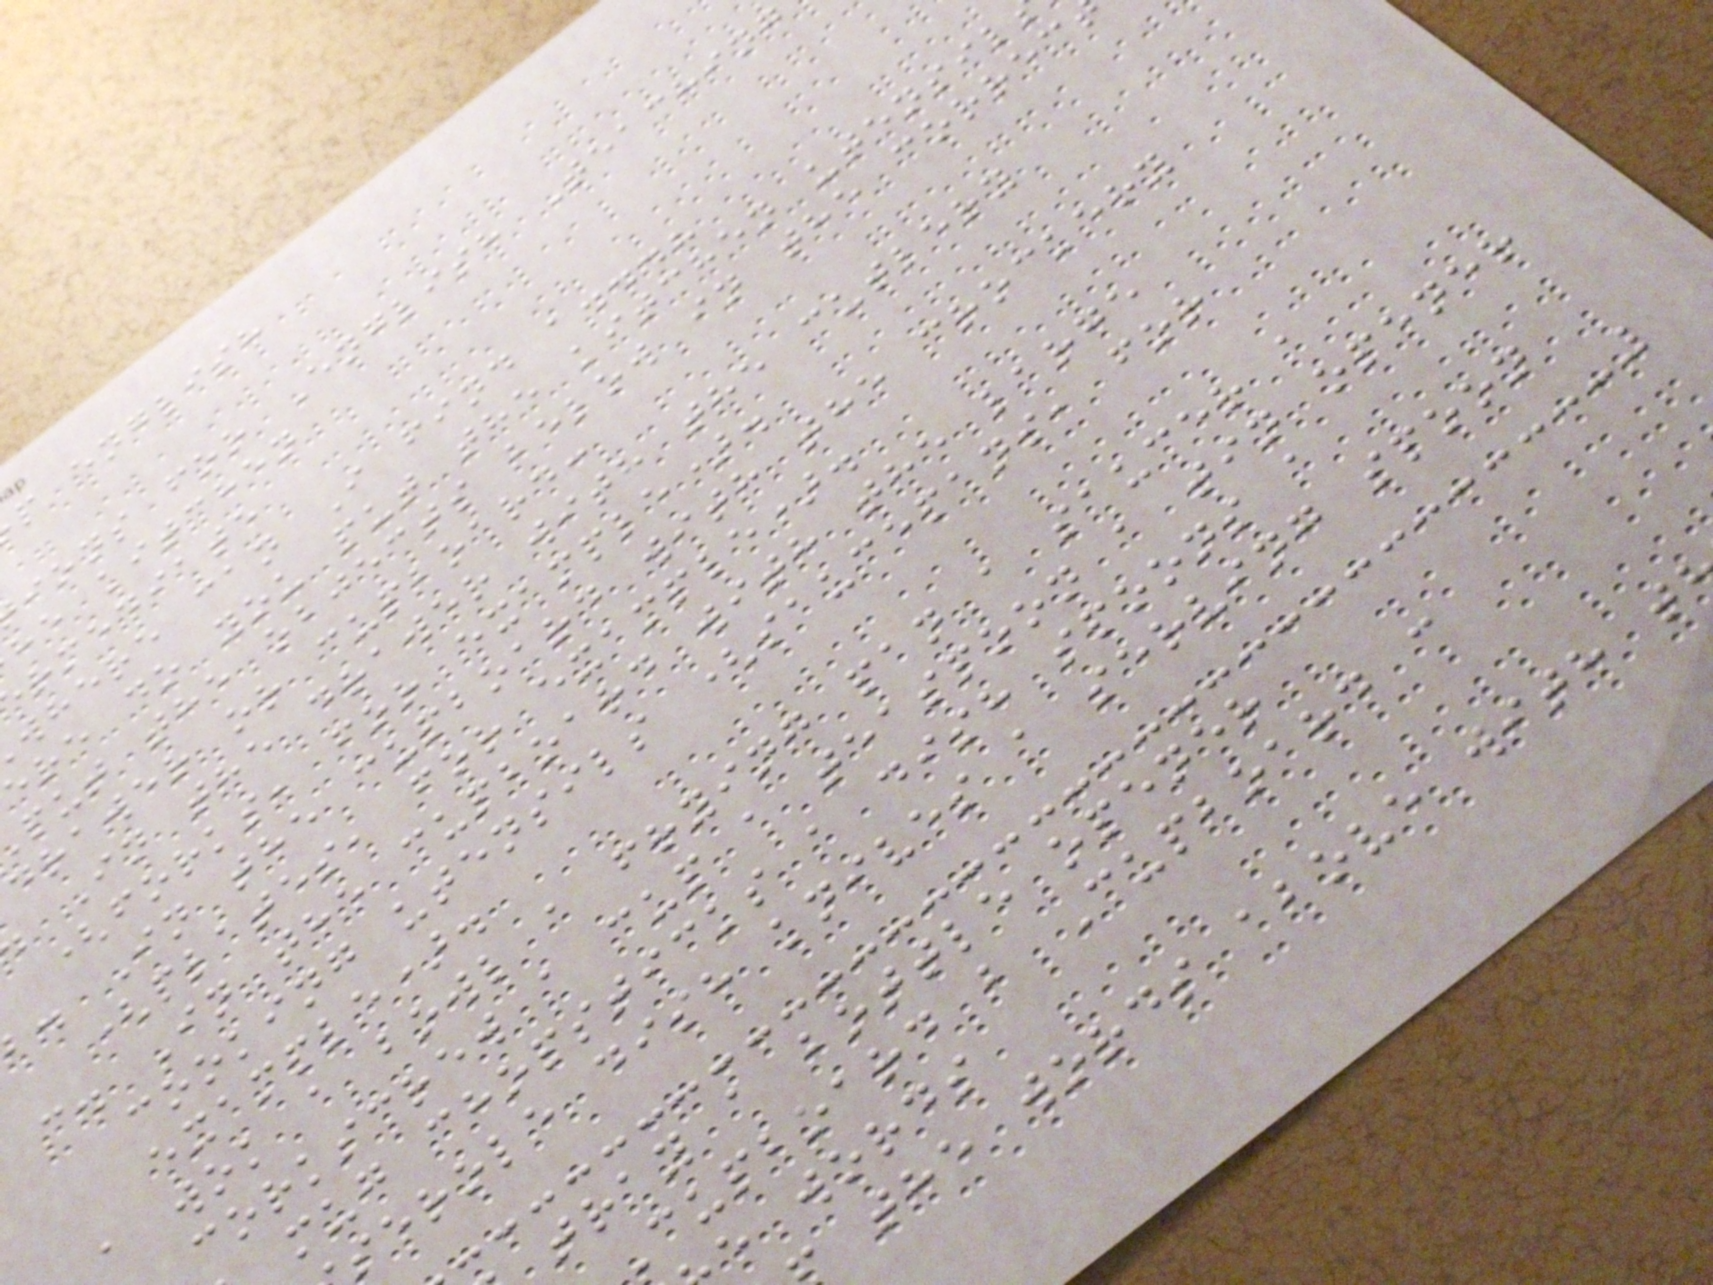p english
ions for English Teaching
he kitchen
rmediate
where can I find a...?
ere do you put the kitchen utensil
put the objects below in the correc
drawer or cupboard:
In the drawer with the cutlery
(forks, for example).
. In the cupboard with the crockery
(plates, for example).
c. In the cupboard with the large
cooking utensils (saucepans, for
example).
a wok a bowl a frying pan a saucer a
corkscrew a cup a teaspoon a tin opener
mug chopsticks a dish spoons a
serole dish knives a serving spoon
tray a bottle opener
Cupboard b Cupboard c
e words
the words above with t
